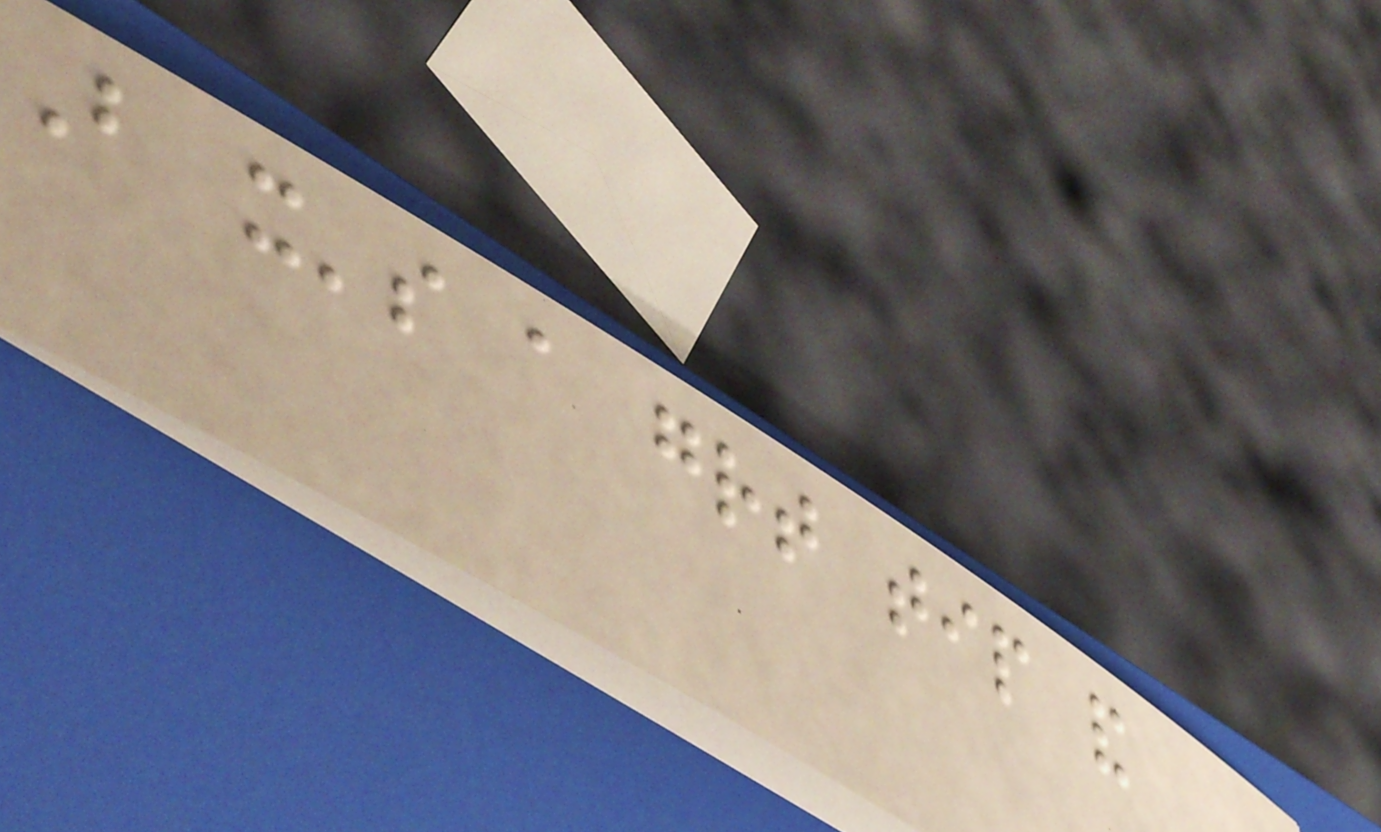But it's a great tip and
